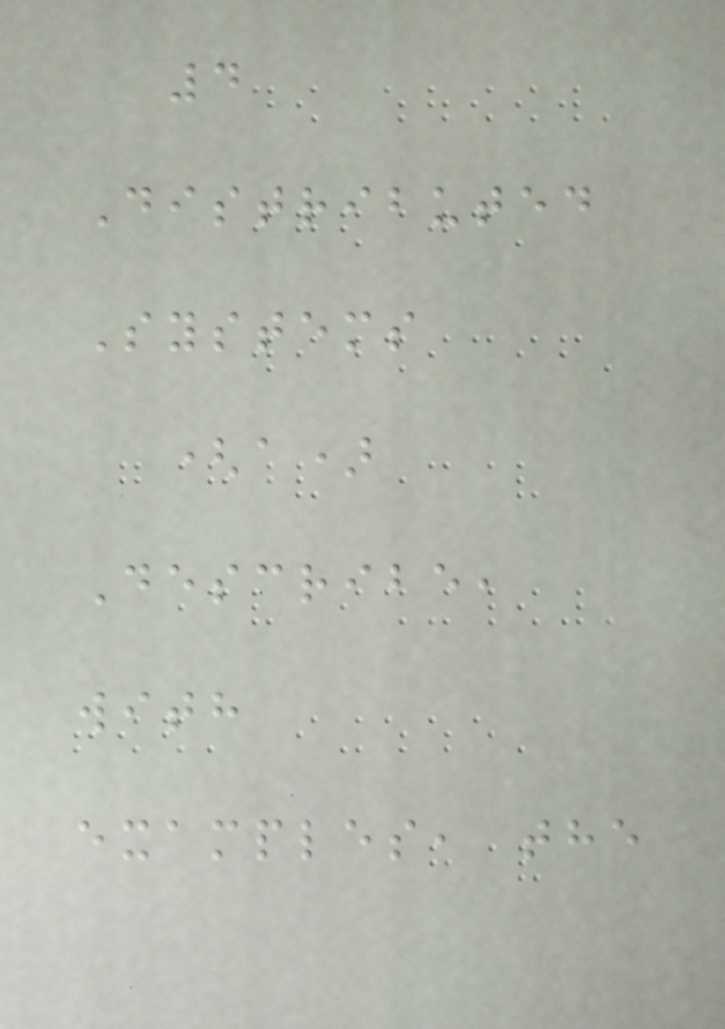4
Distributed
Systems
(a)
Describe,
with
examples, the
